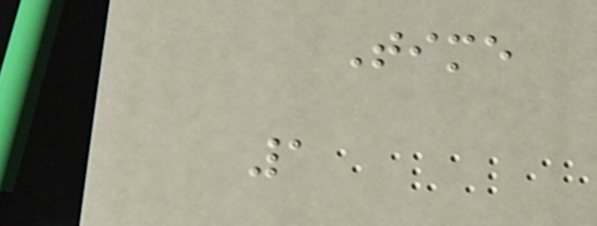Time
1
